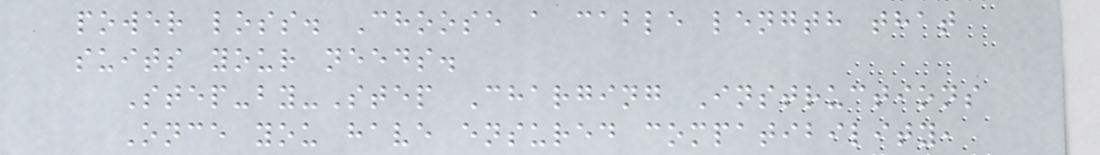power loss. Choose a cable length that
suits your needs.
Step-by-Step Charging Instructions
Once you have ensured compatibility,
